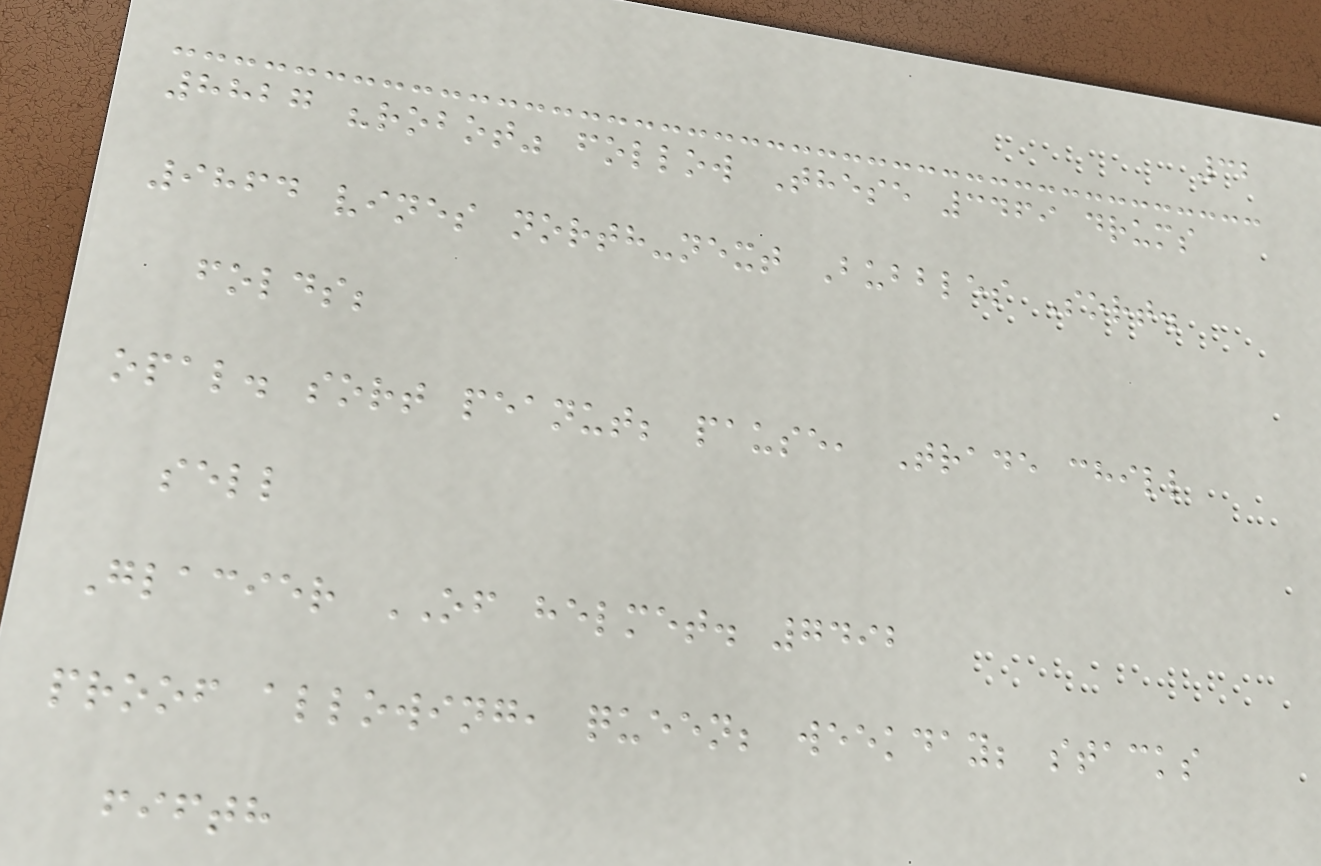32
8827 "robot" follow These 3469 drums
9864 vines north-next Bubbles Sort.
folds;
opal. sort peanut; pause, Trade chill
sell
Glacier OF helmet. 7492
proof allowing, queen; weekday; stacks
fifth
